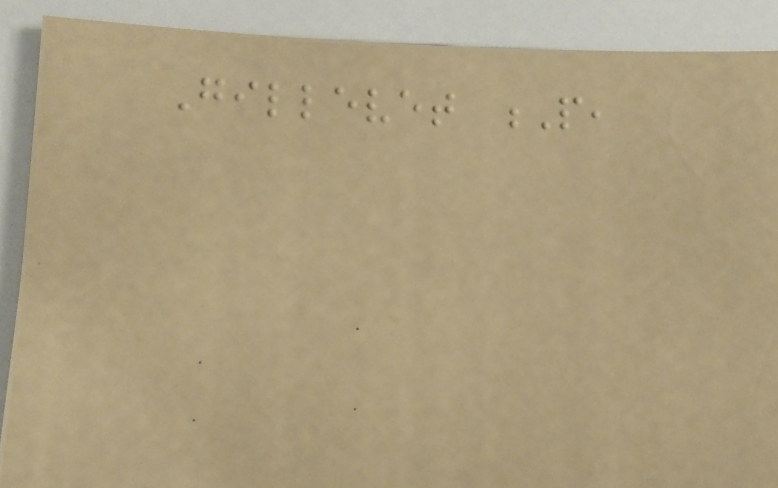Gillevet P,
